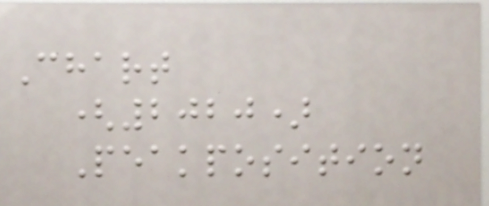Chart
(2020)
Peakposition
